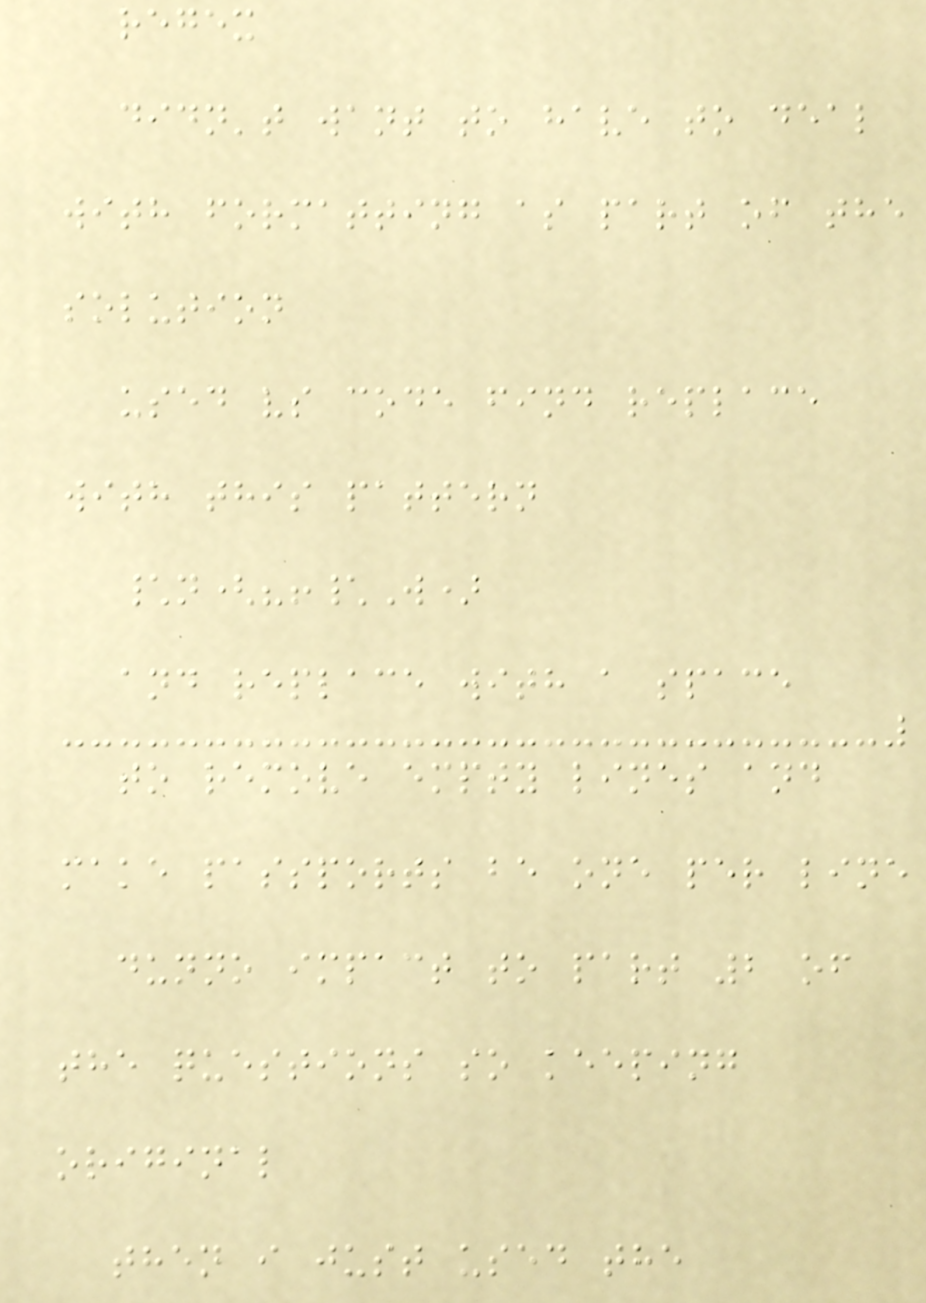regex
didn't want to have to deal
with formatting as part of the
solution
used vs code find replace
with this pattern
\n(?!\W)
and replace with a space
to remove empty lines and
make passports be one per line
dunno impact to part 2 of
the questions so keeping
original
then i just used the
